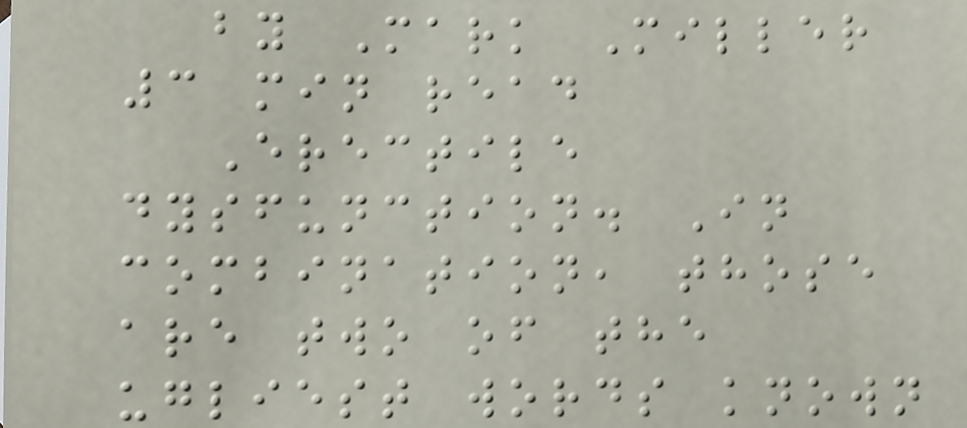by Mark Miller
3 min read
Erectile
dysfunction. In
combination, those
are two of the
ugliest words known
